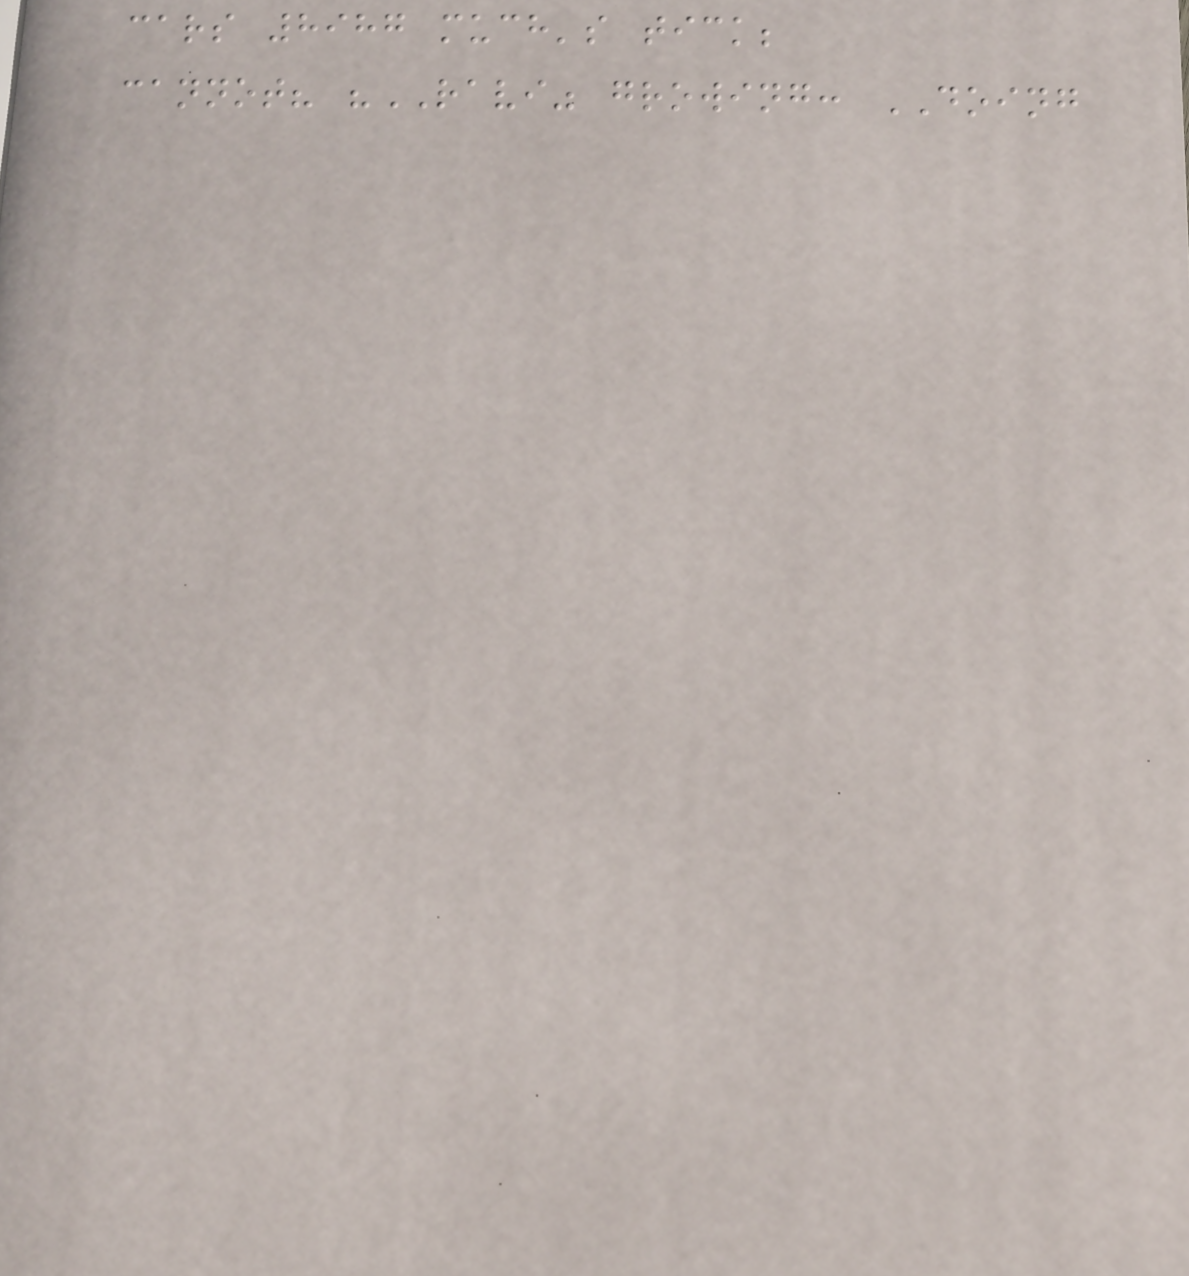cars 8987 much's tick;
cannot? "RAVI" growing: DOING
